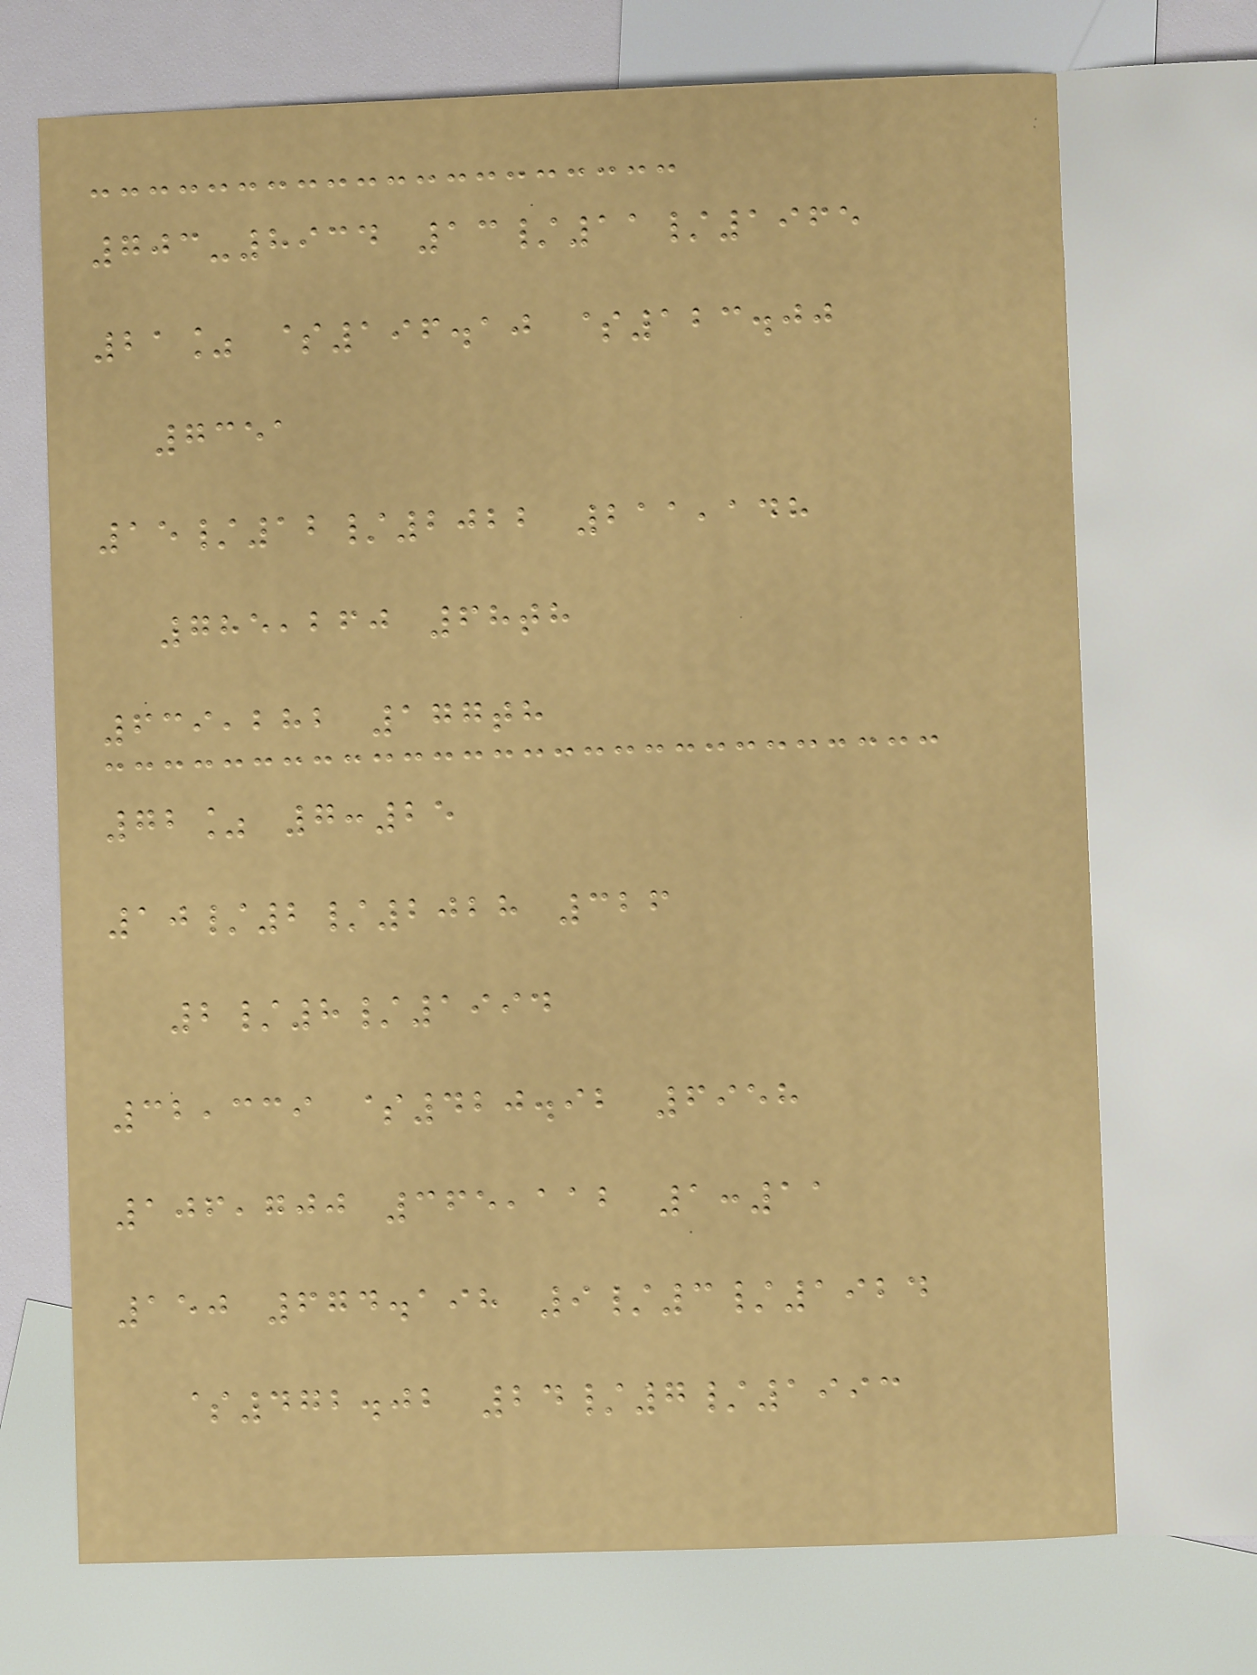703-8934 13/11/1965
21% $196.10 $123.00
7351
15/12/2022 211,148
785,260 68th
639,282 177th
72% 7:25
10/2/2028 326
2/8/1994
32,339 $420.92 6958
106,700 365,112 1:11
150 674.198 9/3/1924
$472.02 24/7/1993
